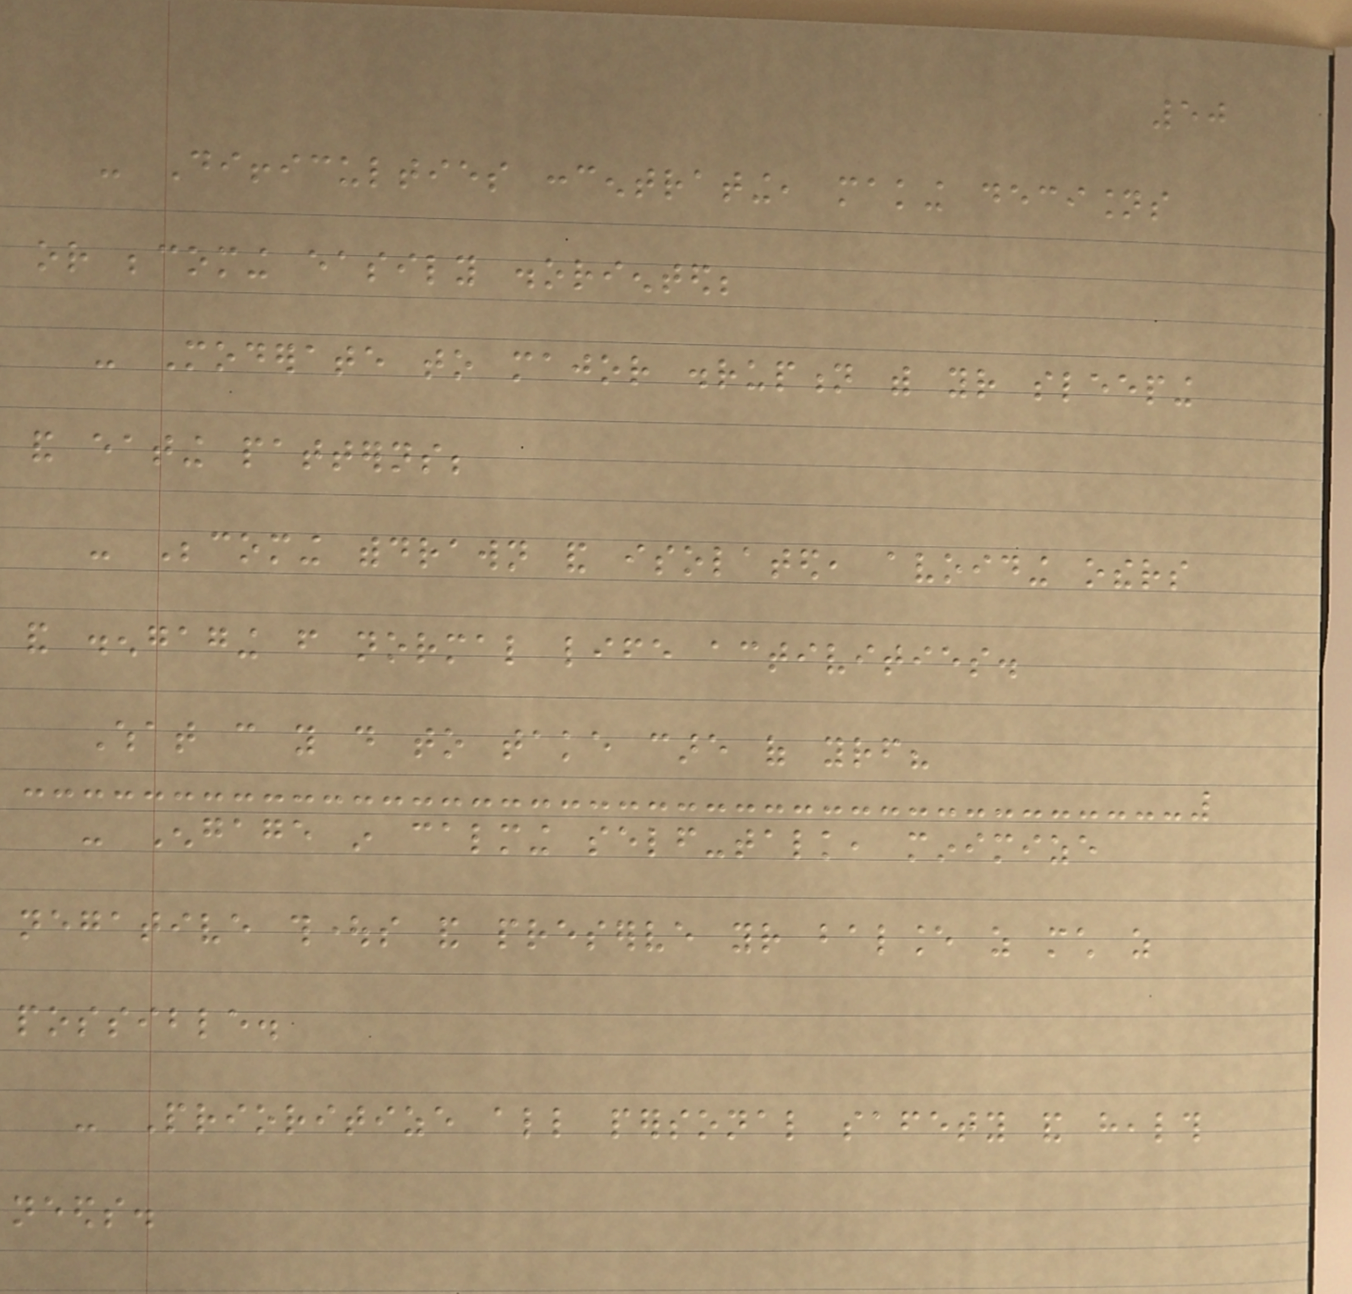50
- Difficulties concentrating, making decisions
or becoming easily disoriented;
- Moderate to major disruption with your sleeping
and eating patterns;
- Becoming withdrawn and isolated, avoiding others
and disengaging from normal life activities.
What can you do to take care of yourself?
- Engage in calming self-talk, minimize
negative thoughts and preserve your balance as much as
possible.
- Prioritize all personal safety and health
needs.
